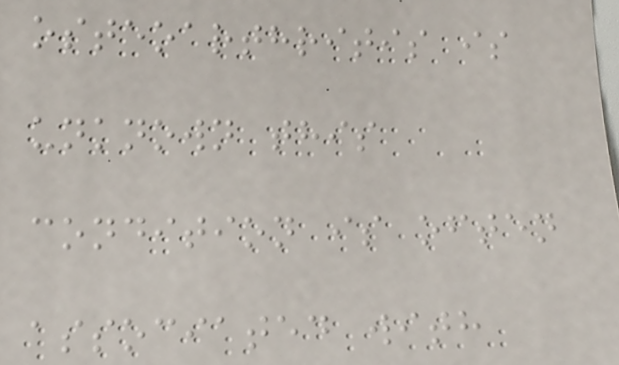osteoarthritis is
unknown this
condition is often
associated with
